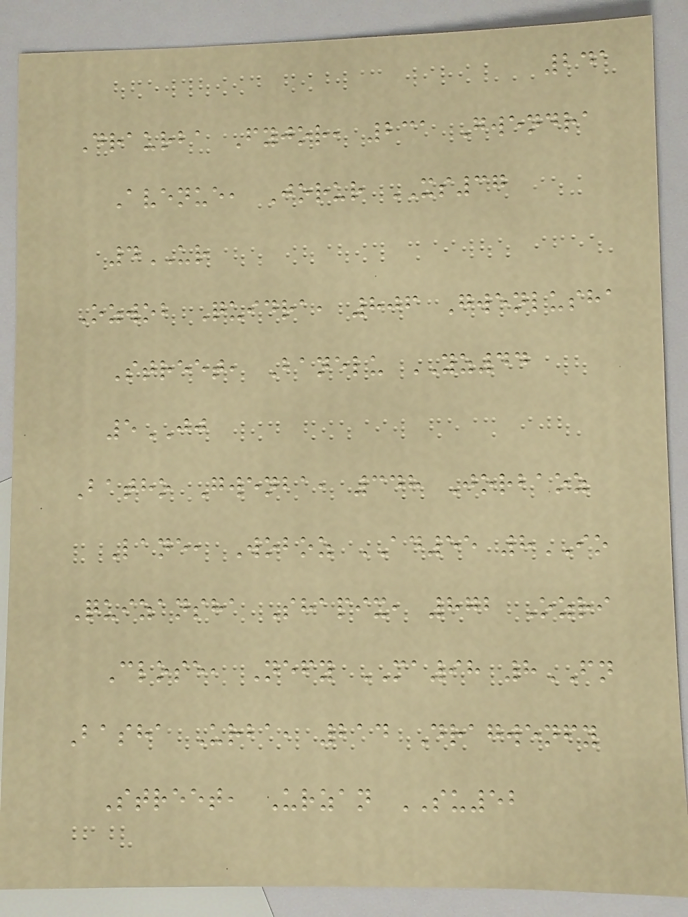241
Draurba Fyjor, 231 Gwendra
Avenue, Jorur XS37
4UR
Ozwob Quidra, 806 Gwenlusha
Street, Banelu YZ44
5JJ
Batho Gwenba, 348 Jorbaoz
Lane, Woboz AD55 8IO
Quizansha Shapix, 872 Ozri
Close, Nefy MA98 8FN
Basha Urba, 214 Dragwenfy
Street, Urzan SU52
